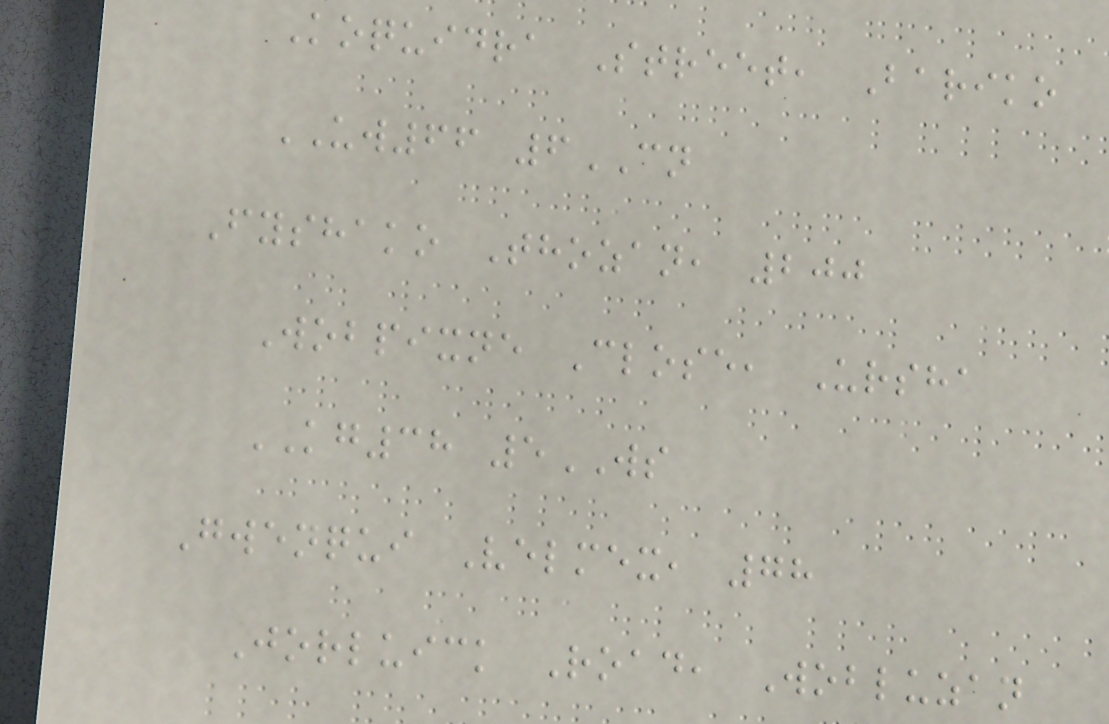Koquidra Street, Bariko
UW66 6CN
Fyshako Thozan, 200
Wobpixne Close, Ursha
KG38 5WS
Gwenqui Velmex, 78
Jorluick Road, Wobluzan
